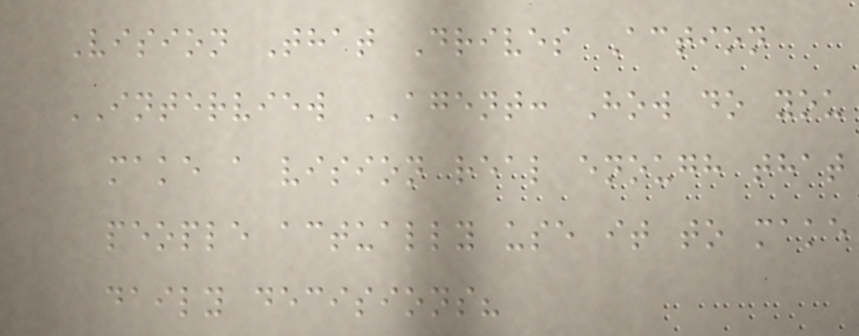Vision That Drives Action
INTERVIEW AGENT: How do you
make a vision real enough that
people actually use it to make
daily decisions?
